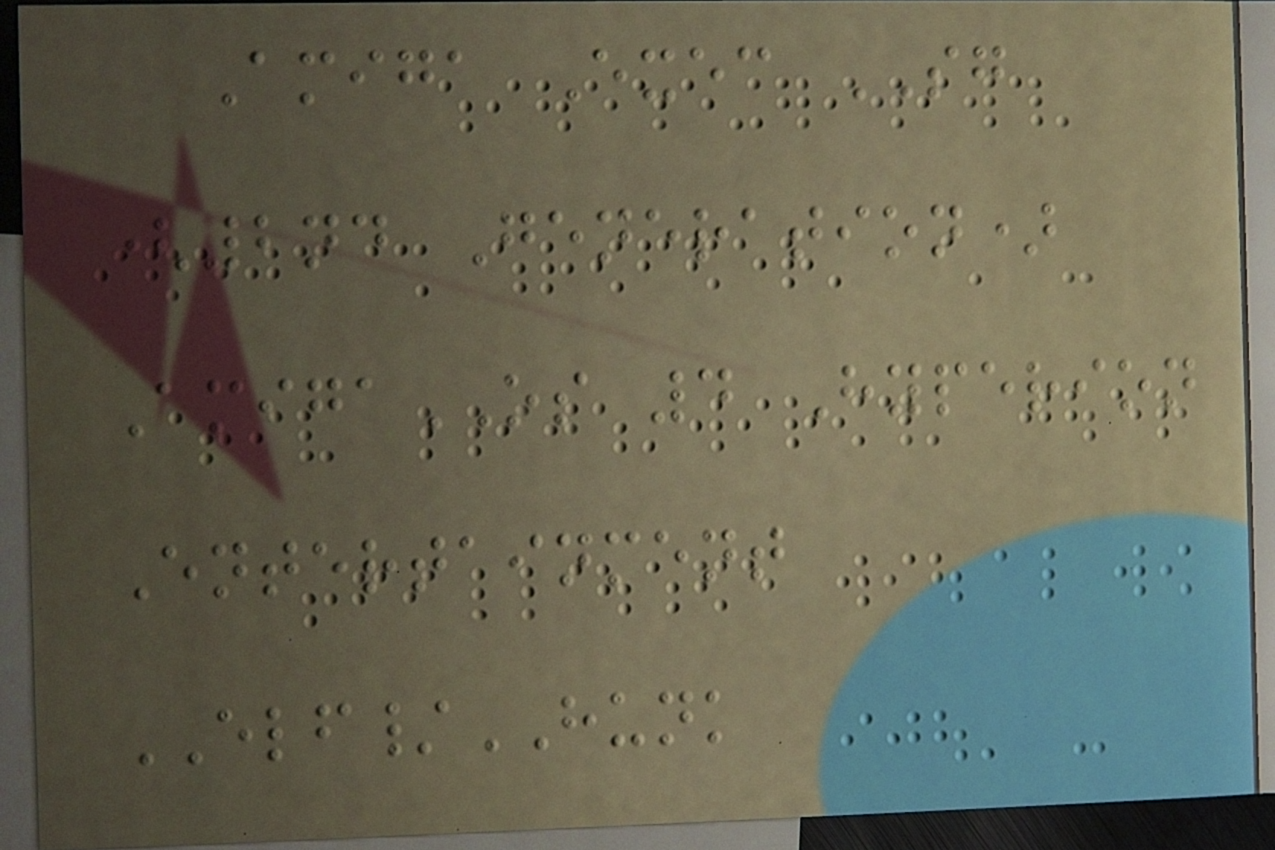Amiga Exec SG
(2nd Generation)
AmigaOS 4 Hyperion
Entertainment
ELF/HUNK
